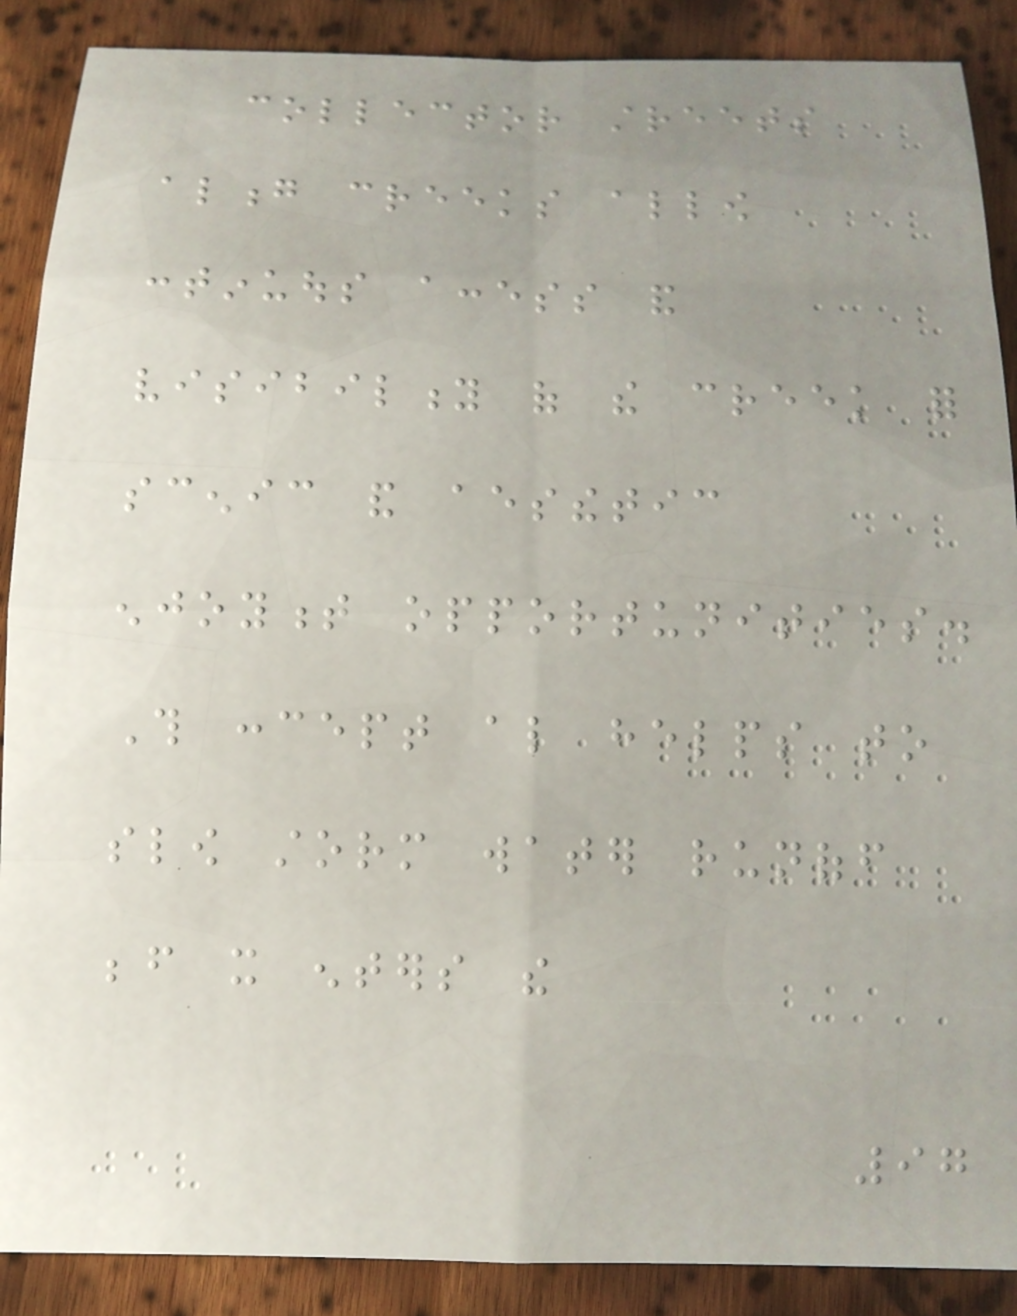collector streets
along creeks allow
continuous access and
visibility of the creek for
scenic and aesthetic
enjoyment opportunities.
This concept also helps to
slow storm water runoff
before it enters the
97
